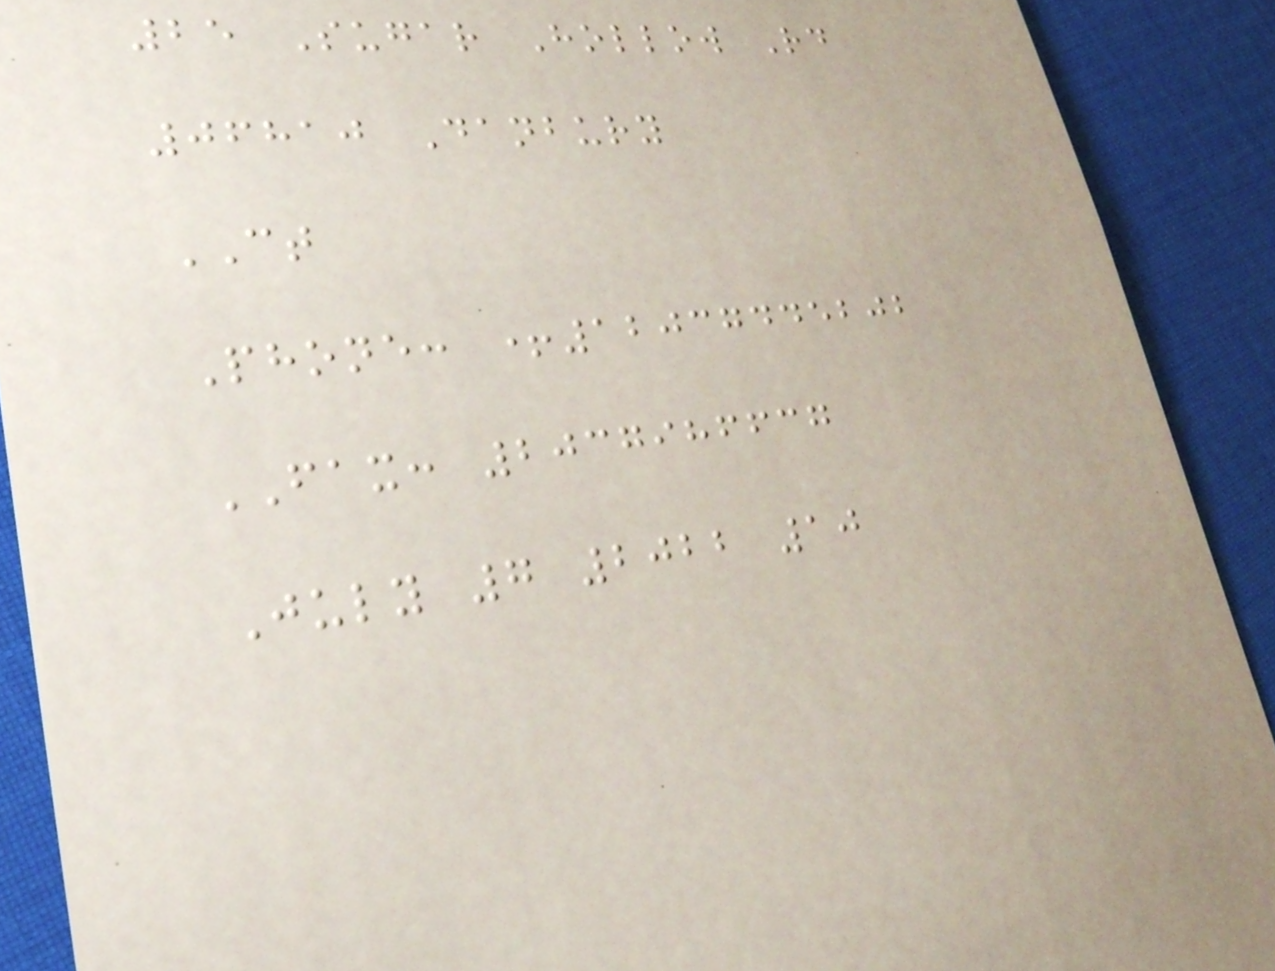25 Sugar Hollow Rd
06810 Danbury
CT
Phone: +12037445202
FAX: 2037986637
July 7 2022 10
